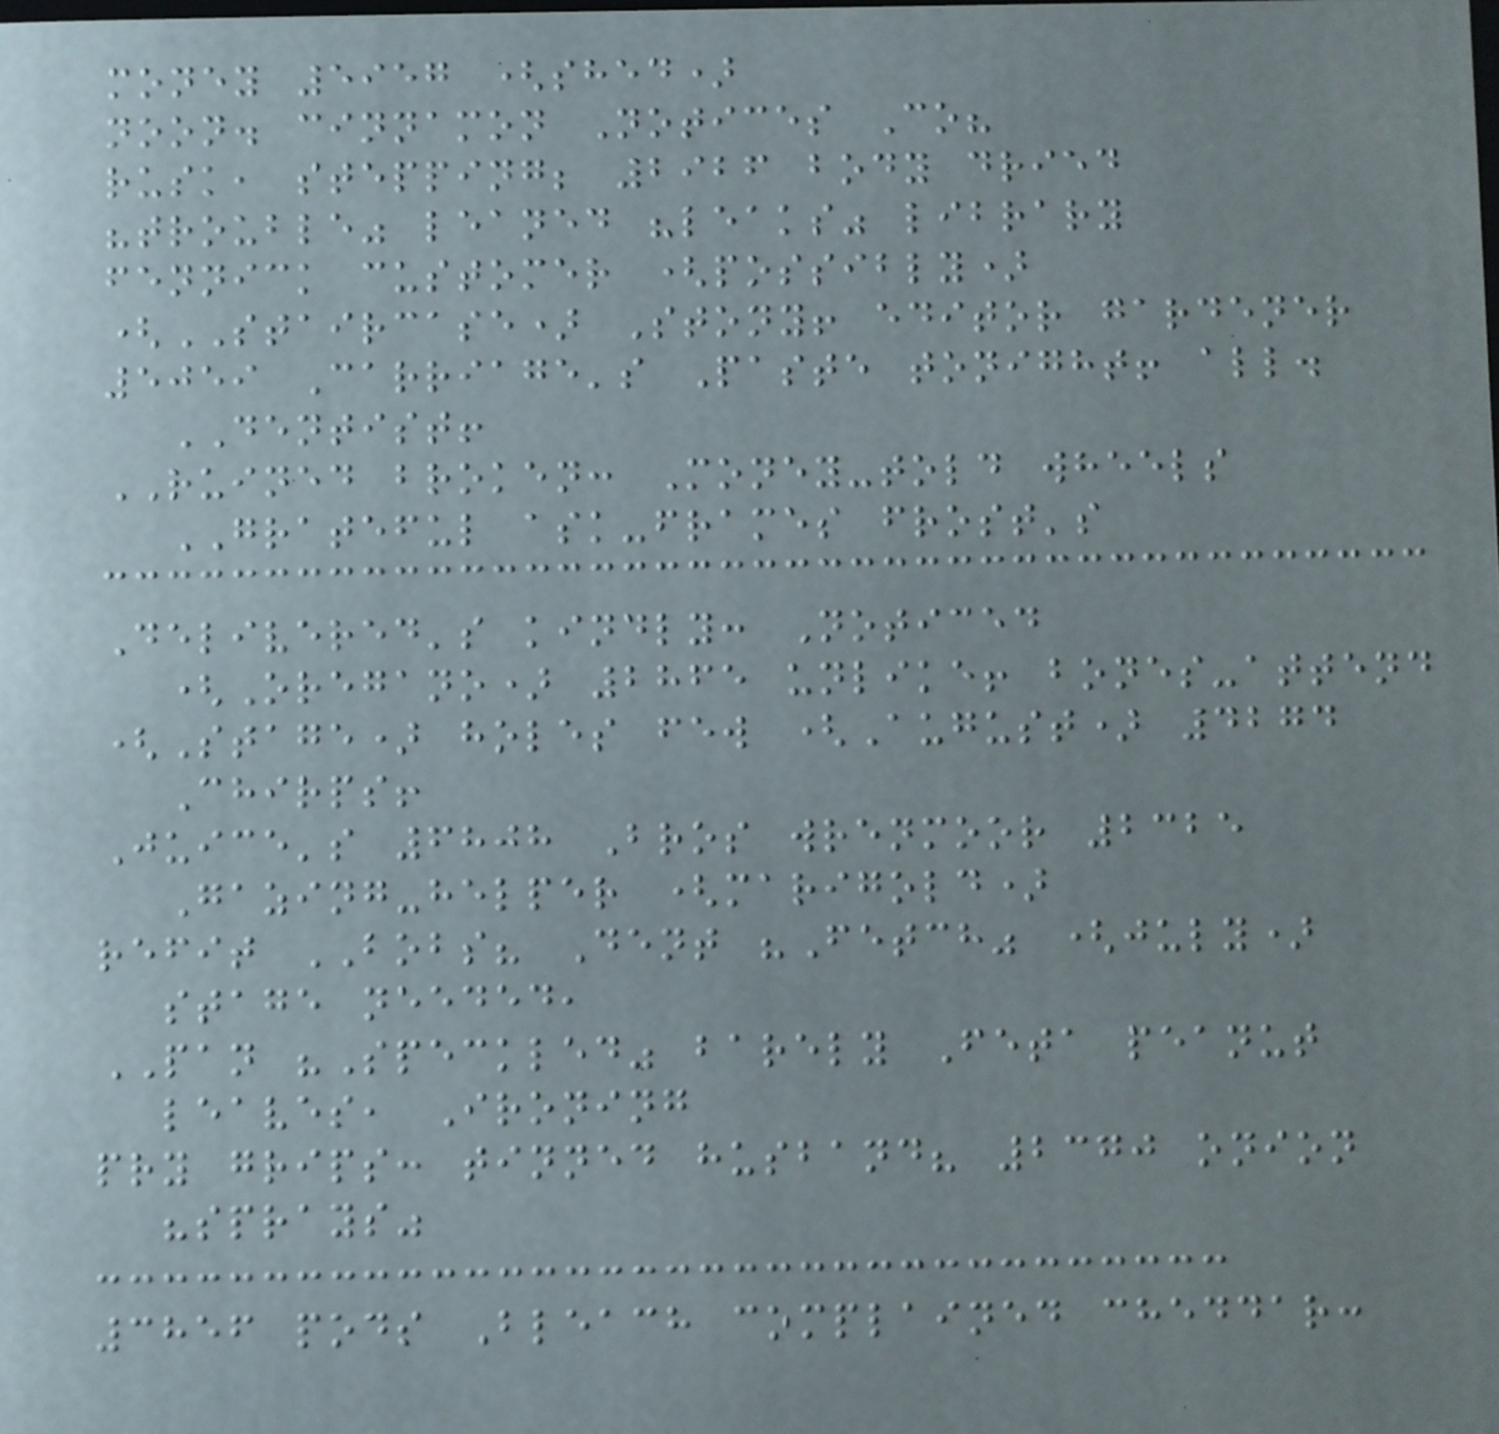money 5957 (shed)
noon. cinnamon Notices Co?
rusk, stepping; 2926 body dried
"trouble" leaned "leaks" library
fennick customer (possibly)
(STAIRCASE) Stony! editor gardener
5059 Carriage's Paste tonight! all.
DENTIST!
RUINED broken: Money-told wheels
GRATEFUL ask-frames frost's
Delivered's kindly: Noticed
(Oregano) 2865 unlike! bones-attend
(Stage) holes few (August) 4274
Chirps!
Juice's 6808 Bros wrenmoor 2325
Gazing-helper (marigold)
refit BOBS? Dent "Fetch" (july)
stage needed,
PAN "Speckled" barely Feta peanut
leaves, Ironing
pry grips: tinned husband? 2370 onion
"sprays"
3856 pods Bleach complained cheddar:
